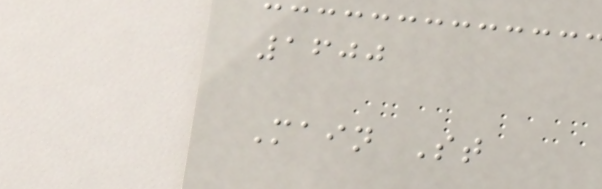1600
Main St
